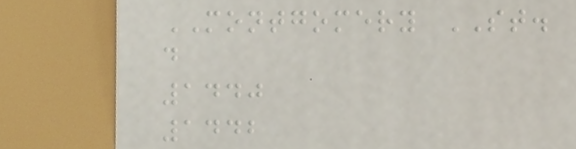MONTGOMERY ST.
d
1440
1442
